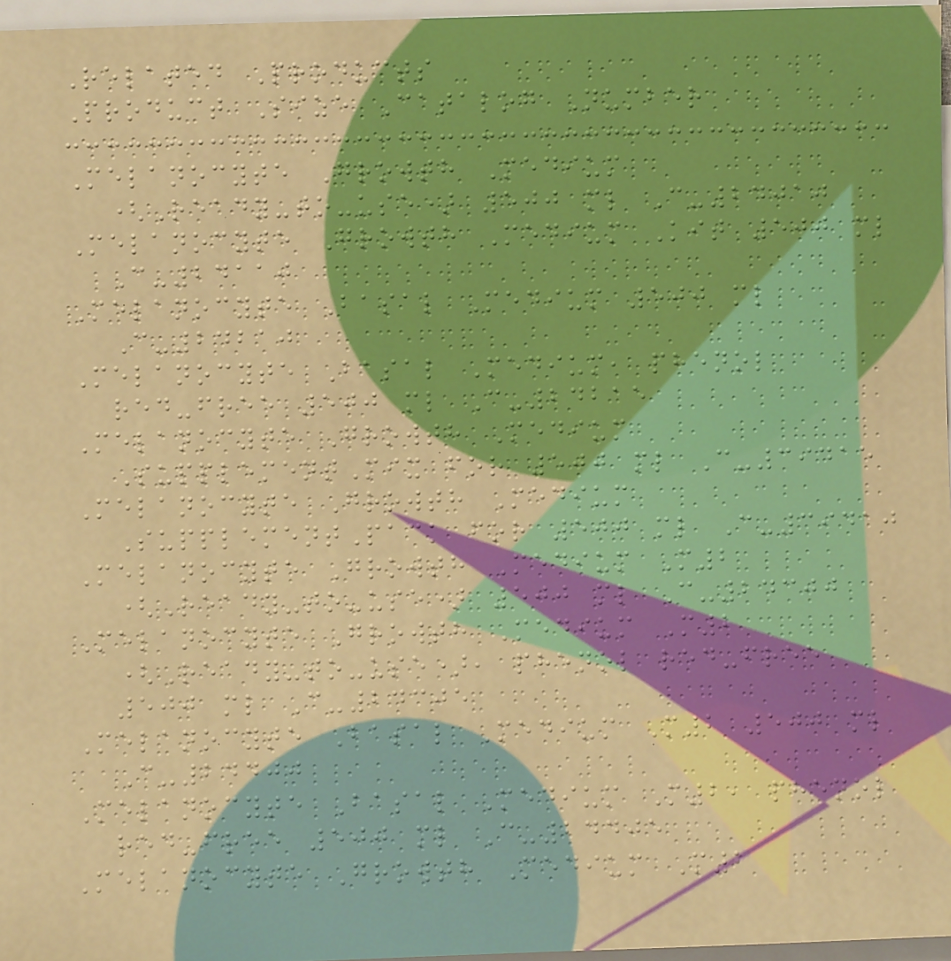Related Products
Product Size Catalog Number
Melanocyte Growth Medium
(Ready-to-use) 500 ml C-24010
Melanocyte Growth Medium Kit 500 ml
C-24110
Melanocyte Basal Medium 500 ml
C-24210
Melanocyte Basal Medium, phenol
red-free 500 ml C-24215
Melanocyte Growth Medium
SupplementMix for 500 ml C-39415
Melanocyte Growth Medium
SupplementPack for 500 ml C-39410
Melanocyte Growth Medium M2
(Ready-to-use) 500 ml C-24300
Melanocyte Growth Medium M2
(Ready-to-use), phenol red-free
500 ml C-24305
Melanocyte Basal Medium M2 500 ml
C-24400
Melanocyte Basal Medium M2, phenol
red-free 500 ml C-24405
Melanocyte Growth Medium M2
